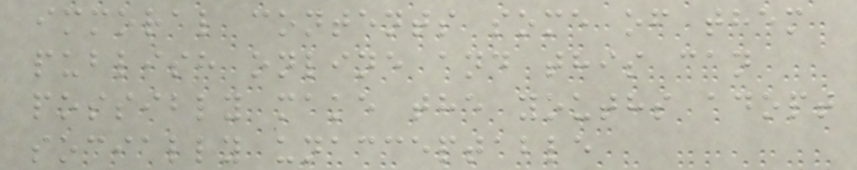immoral contents some of them
publish online and this can
possibly make the youths adopt
socially unacceptable
